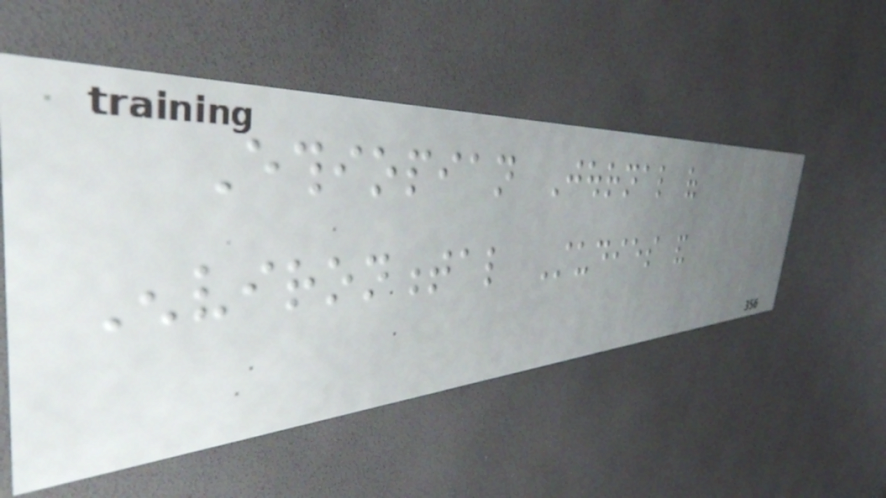Ethiopian Journal of
Environmental Studies and
